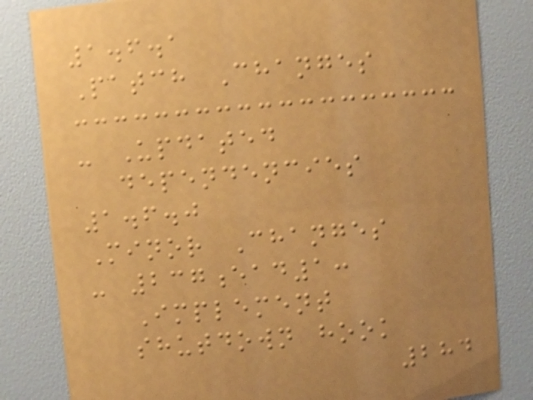1.6.1
Patch Changes
- Updated
dependencies
1.6.0
Minor Changes
- 237ead1:
Implement
shutdown hook
284
